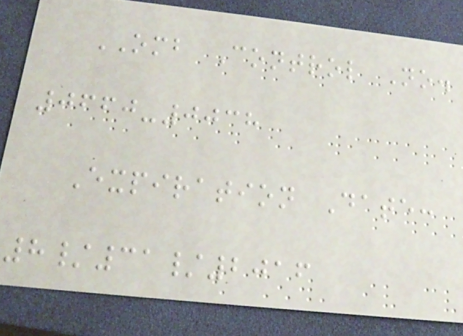OMB Control No.
0660-0038
Expiration Date:
8/31/2016
